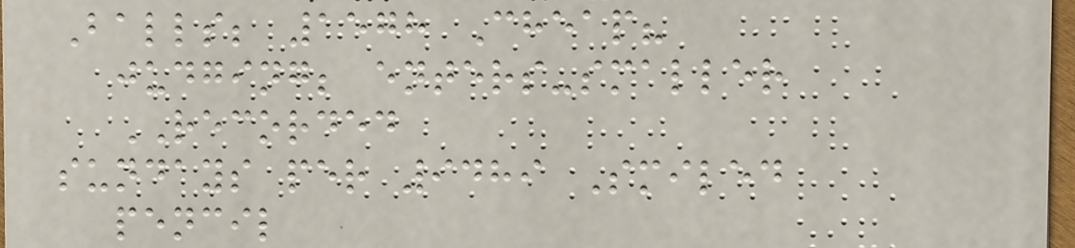Balls; 1578 Cheap?
judging; enters-smaller
RECORDED
sundays per 9489 Smiled
pencil
